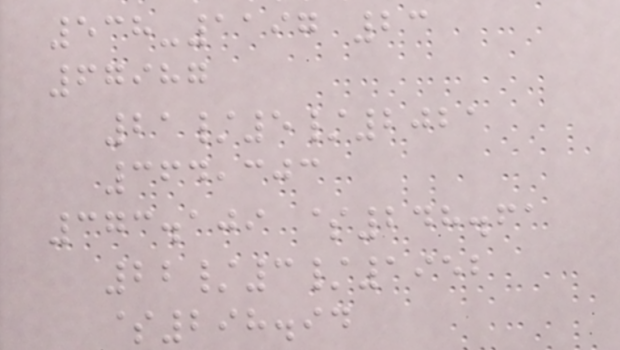538-1197 23
67987
21/5/2021
364,303
373.109 $248.61
22/3/1952
$298.94
